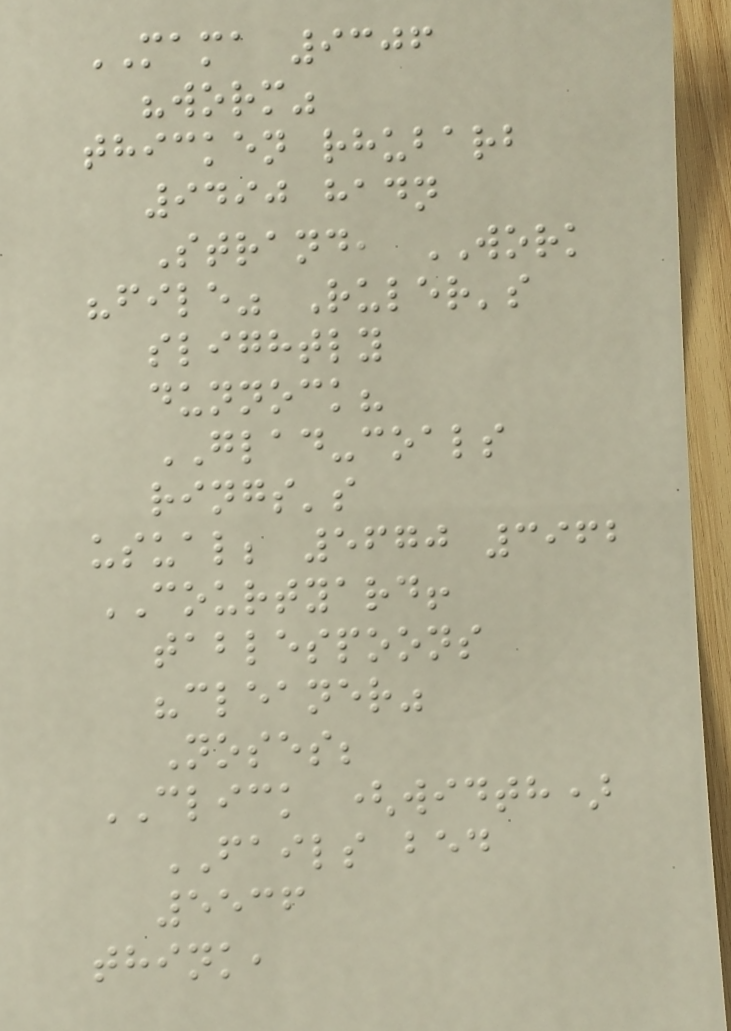MAMA 9306
"worm"
thicken rhubarb
9490 hadn
Strand, WORK
"file" Ruler's
slightly
dunnock?
GLAD-coals
rings's
usual; 5670 3962
COURTYARD!
tablespoons
"cleaner"
Noses;
CLICK (width)
FAILS bed
5536
think,
